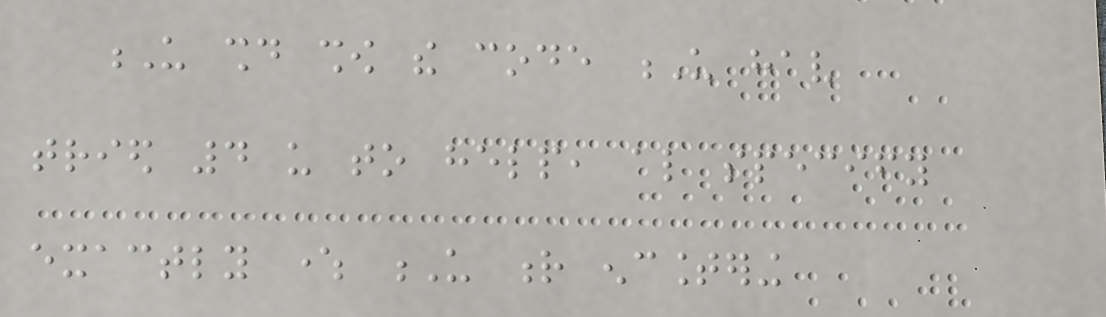U should show the code U hav
tried 4 us to help, also specify
exactly where U r encountering
